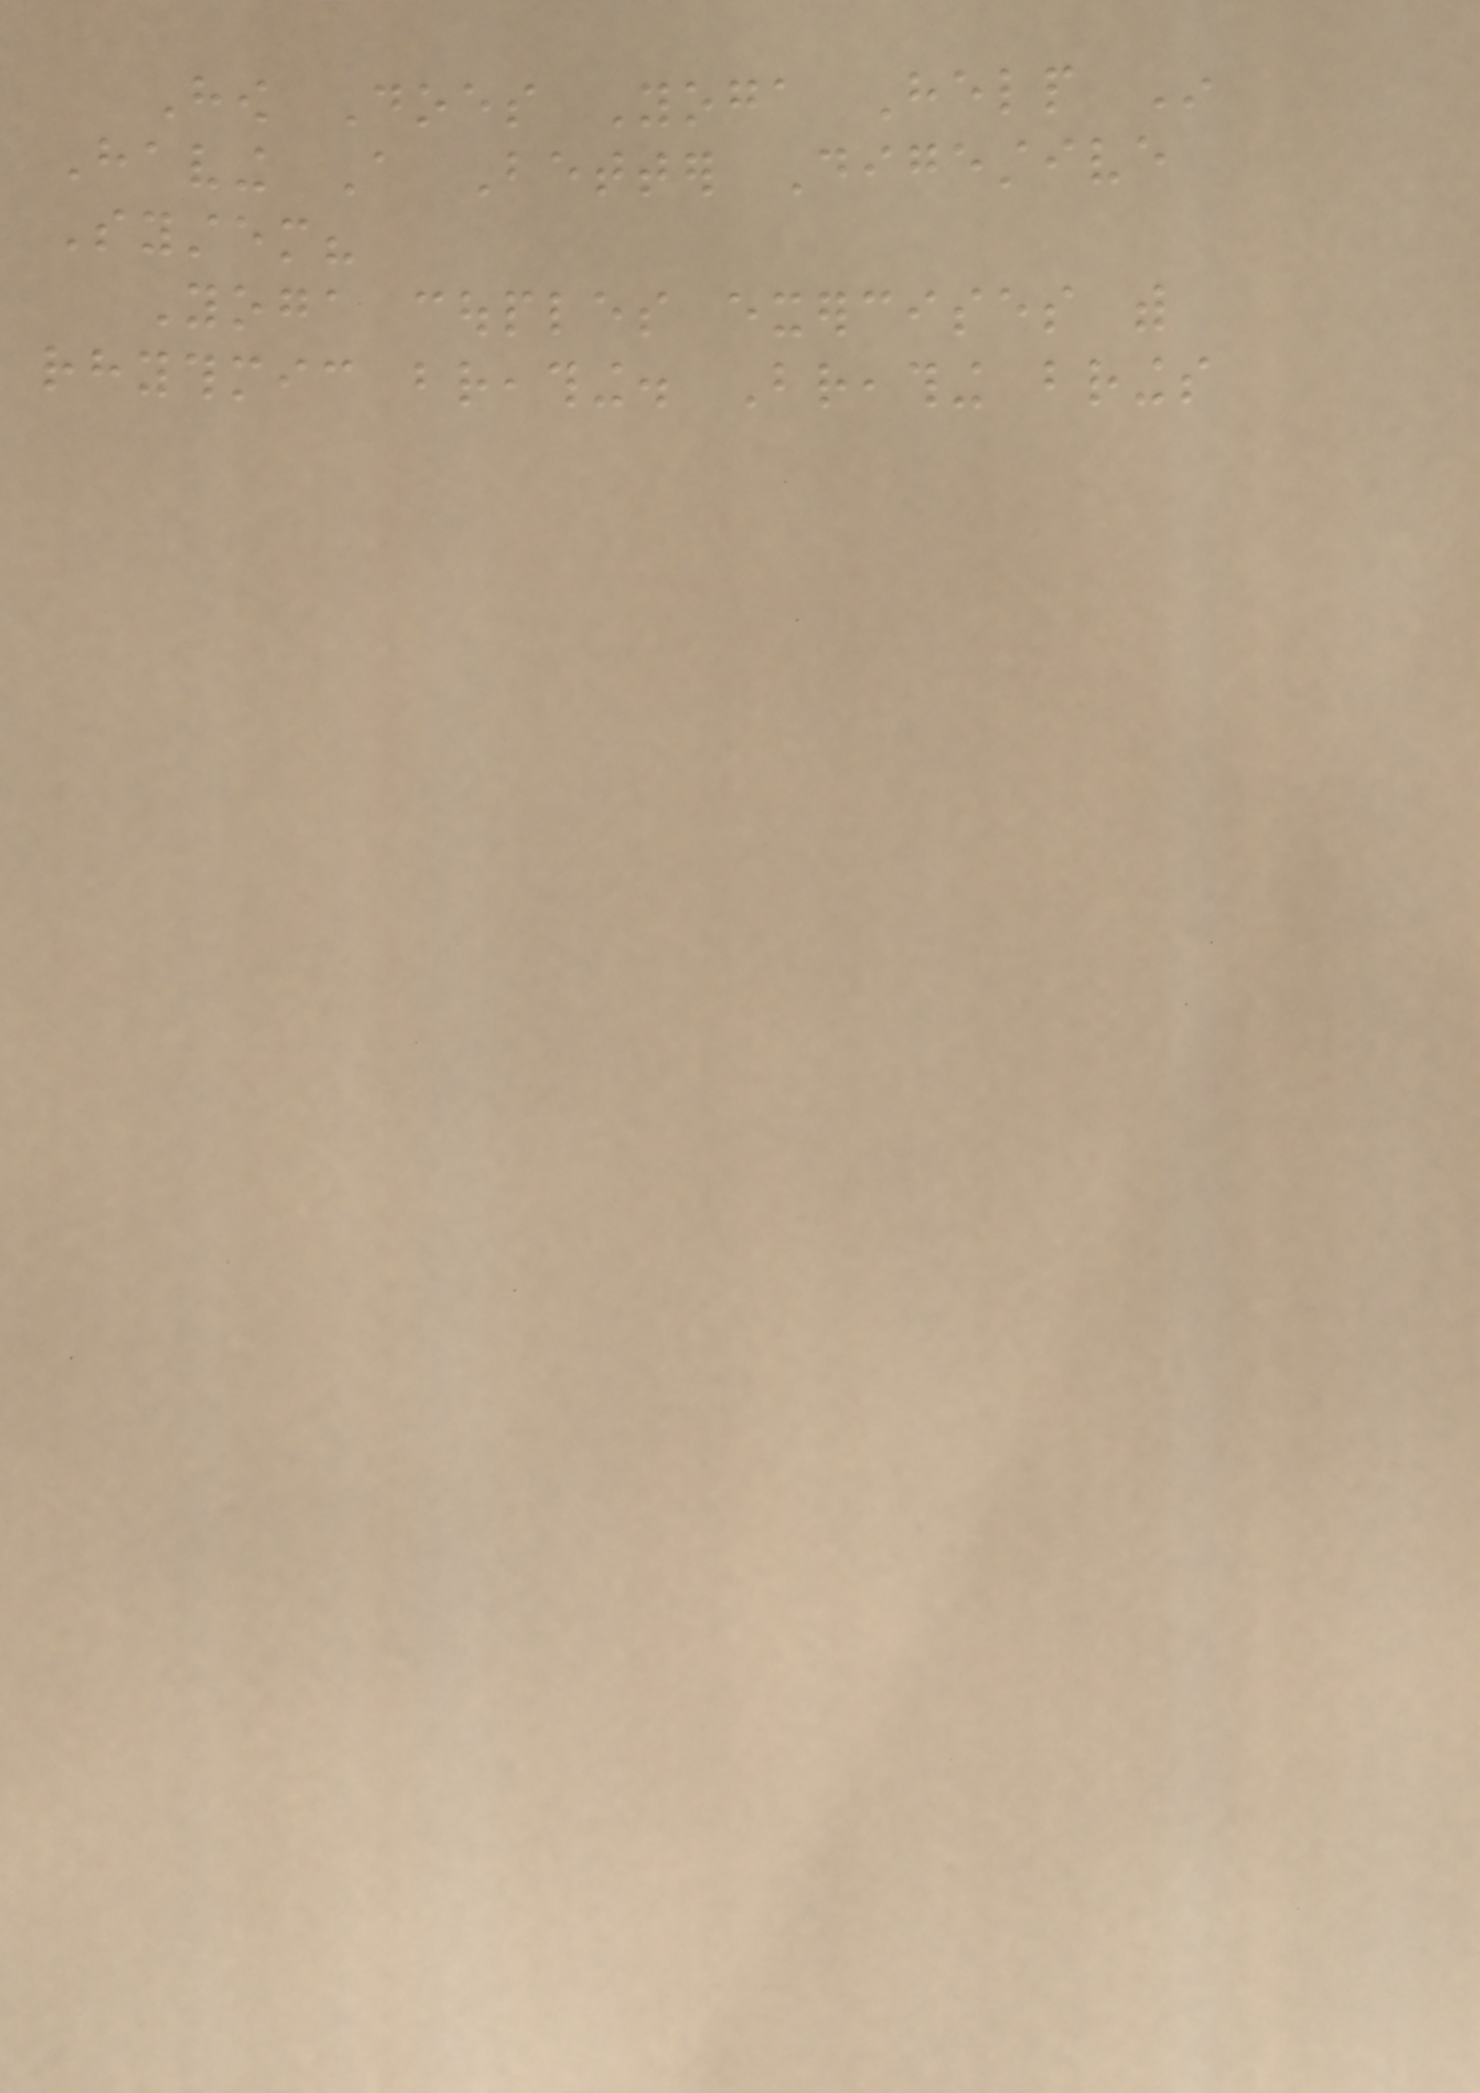How Does Yoga Help In
Having A Better Digestive
System?
Yoga couples exercises with
rhythmic breathing. Breathing brings
